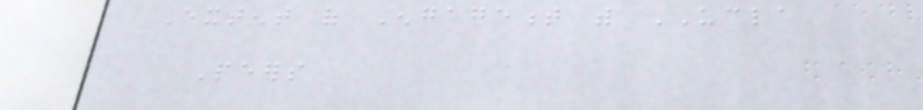Extent of Engagement with UCLA
Peers
